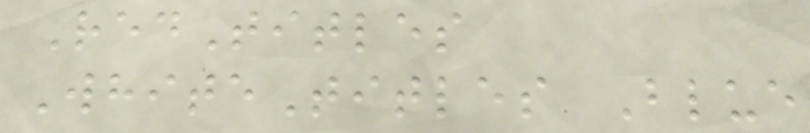RedTitles
WhiteTitles Blue
